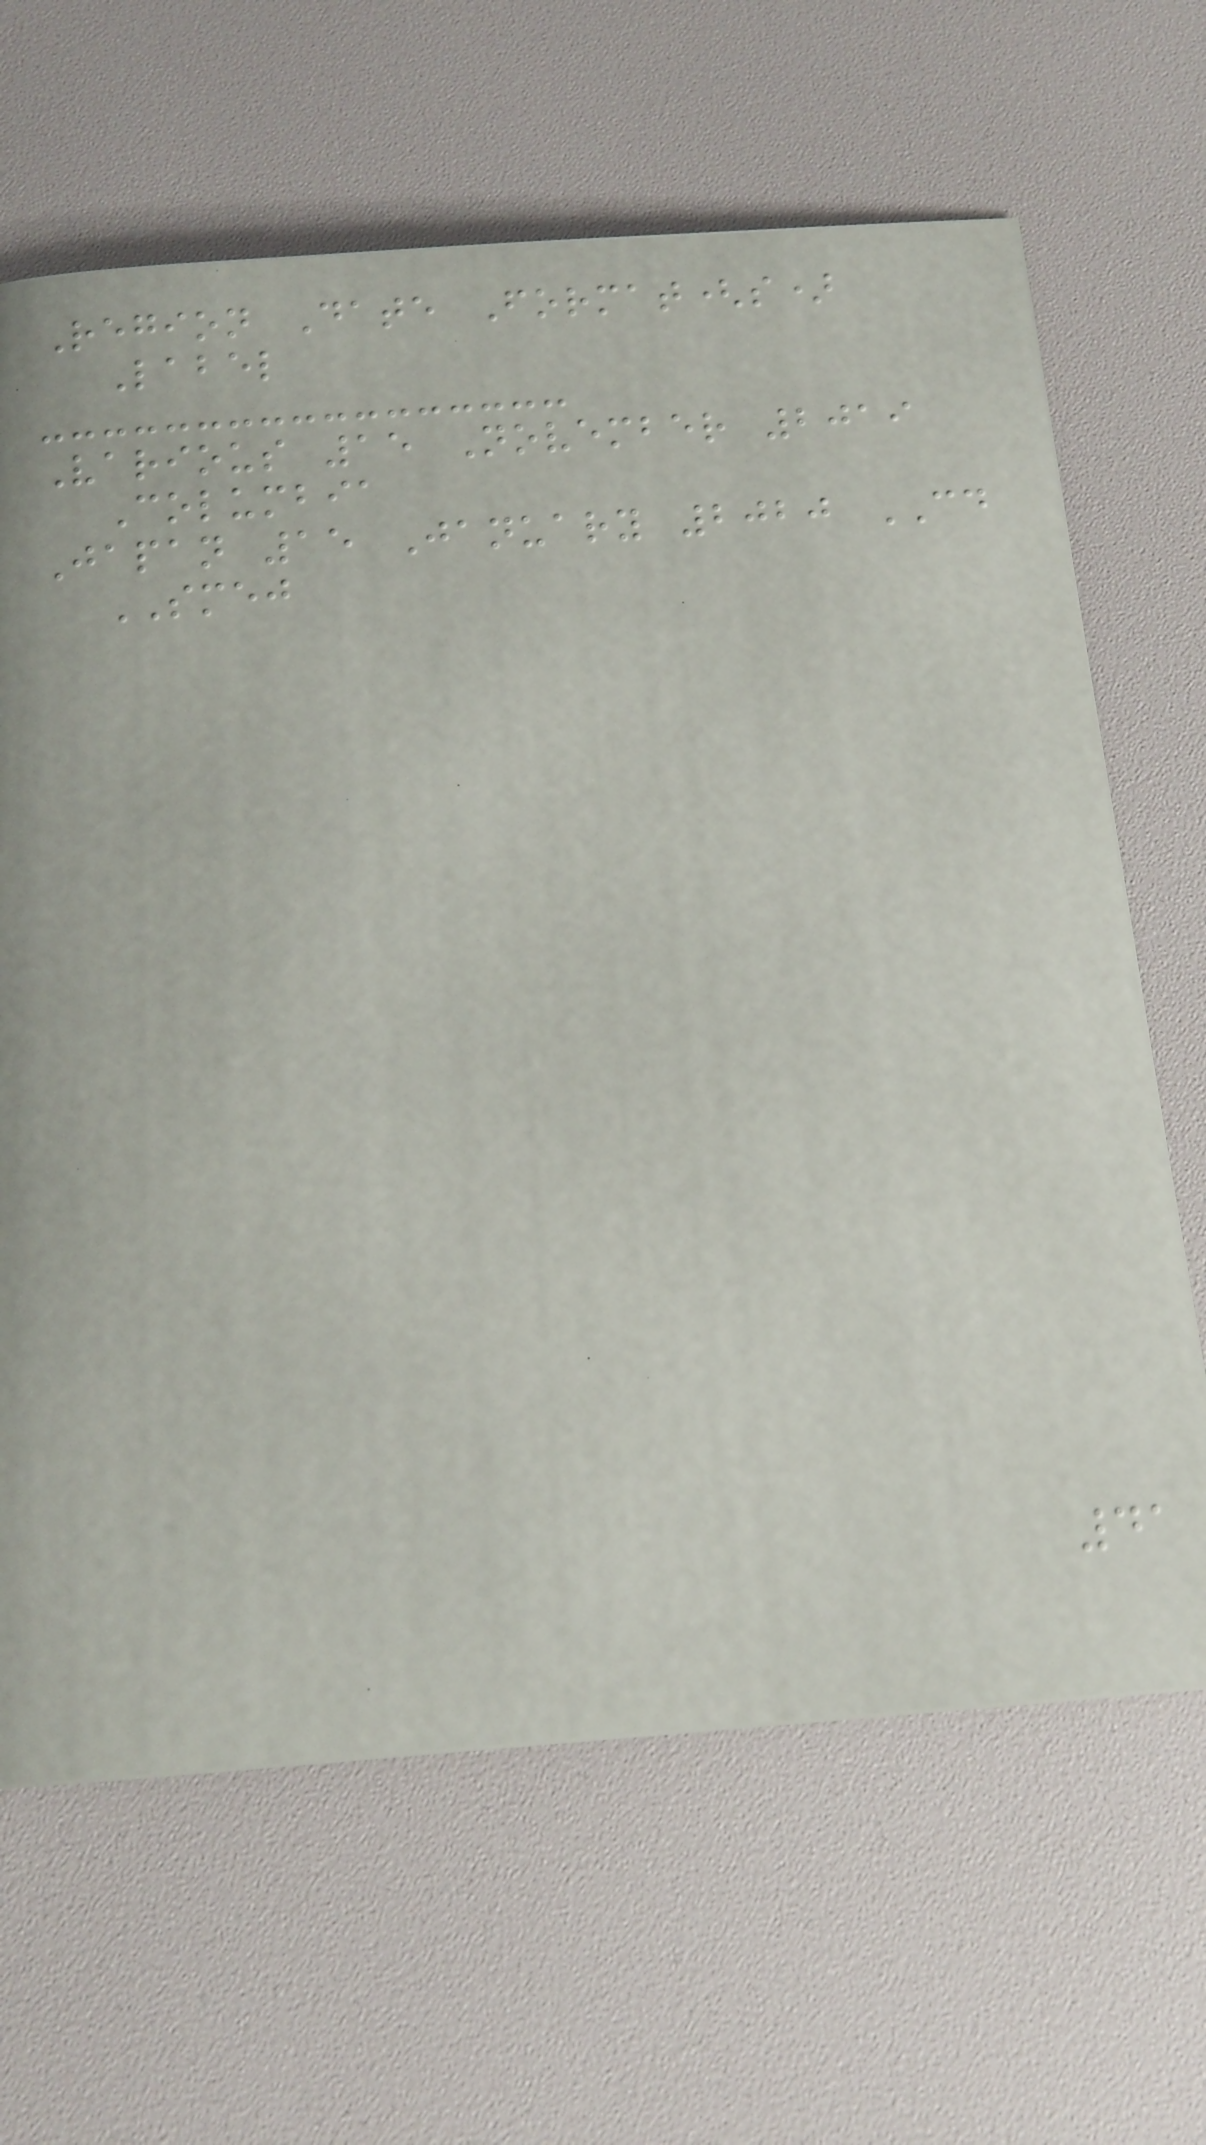Region Date Format(s)
Label
Various 15 November 2019
Columbia
Japan 15 January 2020 CD
SMEJ
41
